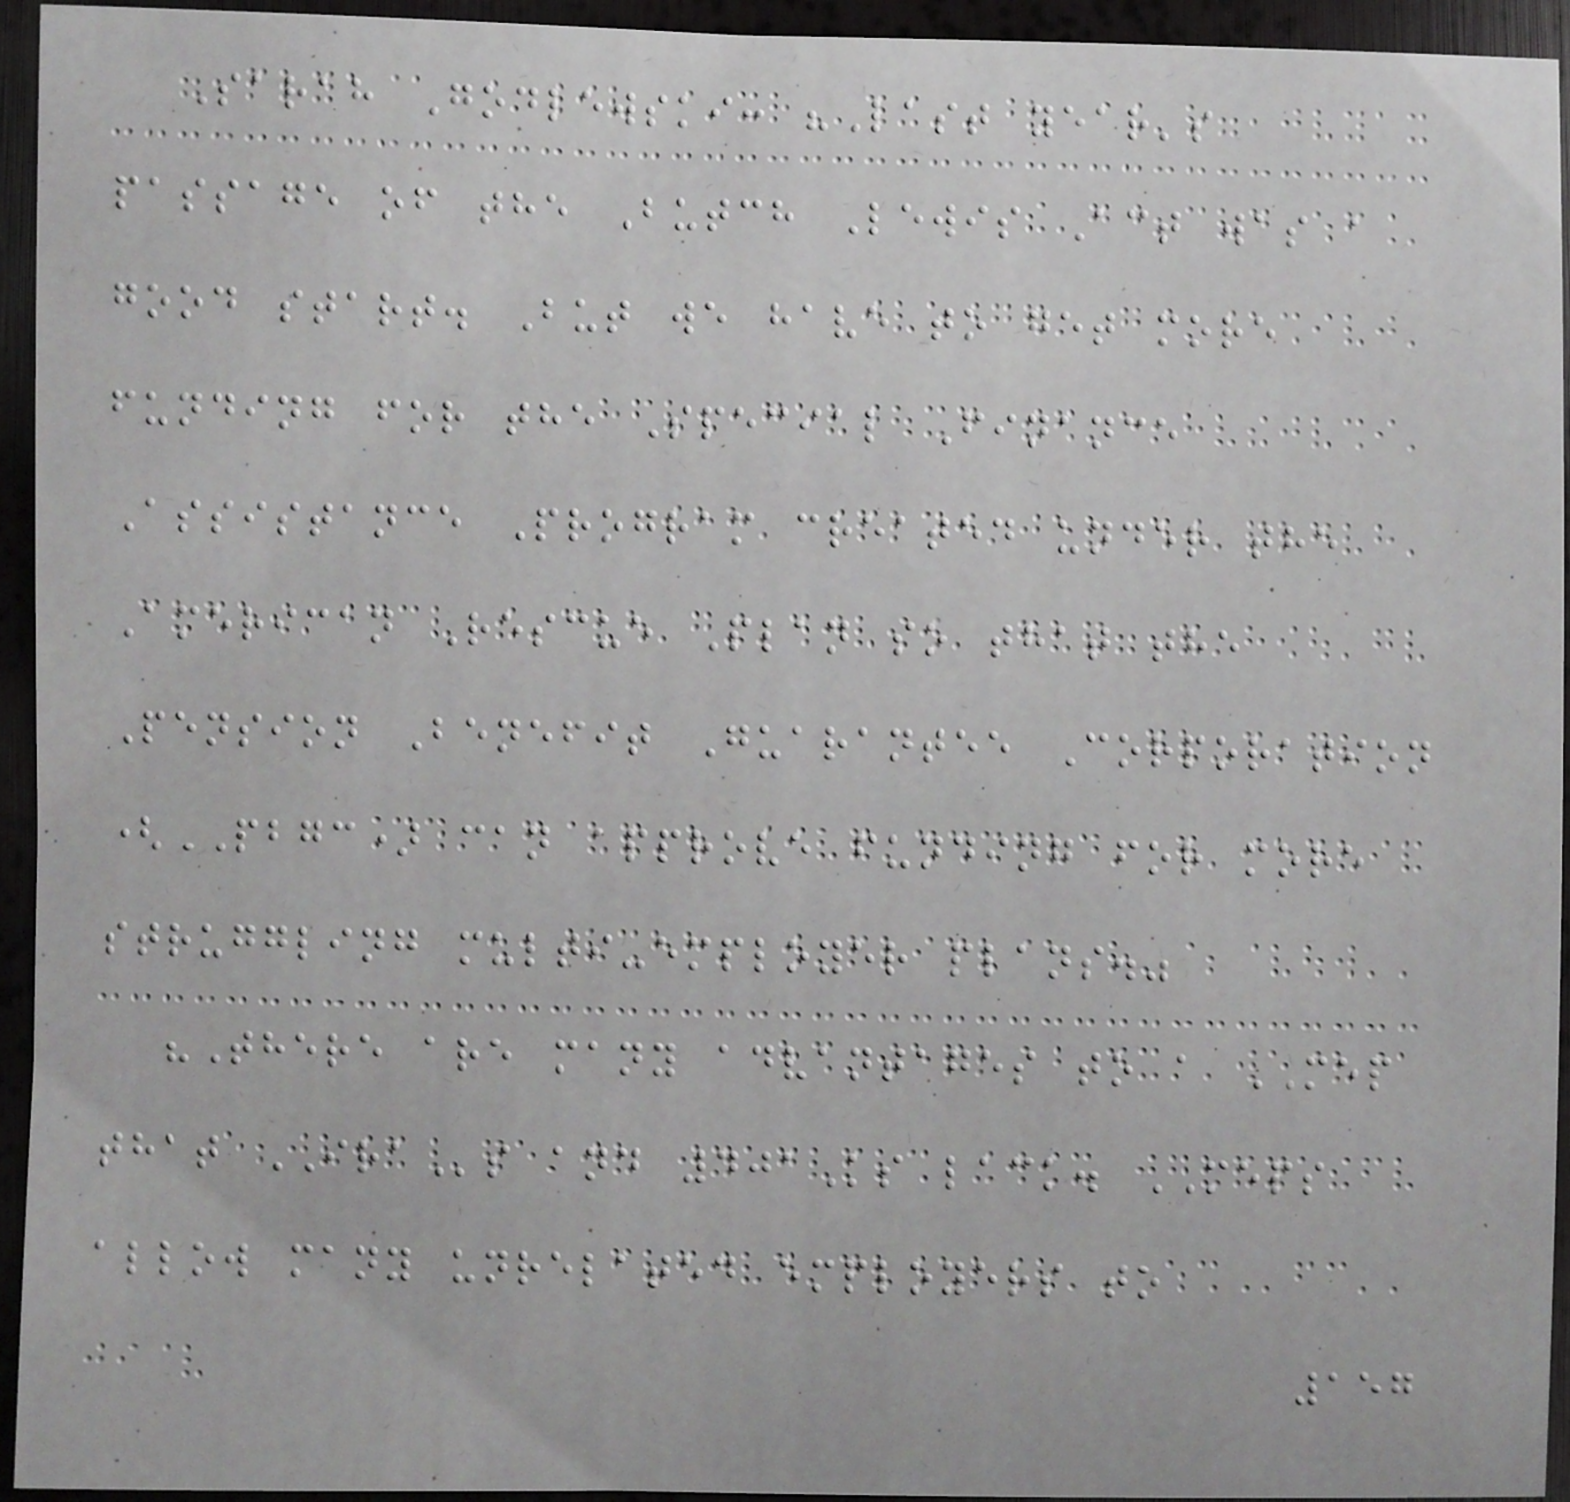Sarah Godlewski: "Last year's
passage of the Butch Lewis Act was a
good start. But we have to get more
funding for the Special Finance
Assistance Program created under the
American Rescue Plan so that the
Pension Benefit Guarantee Corporation
(PBGC) can approve funding for more
struggling multi-employer plans."
"There are many advantages to a MEP
that IRAs and 401Ks lack. MEPS
allow many unrelated employers to
157
